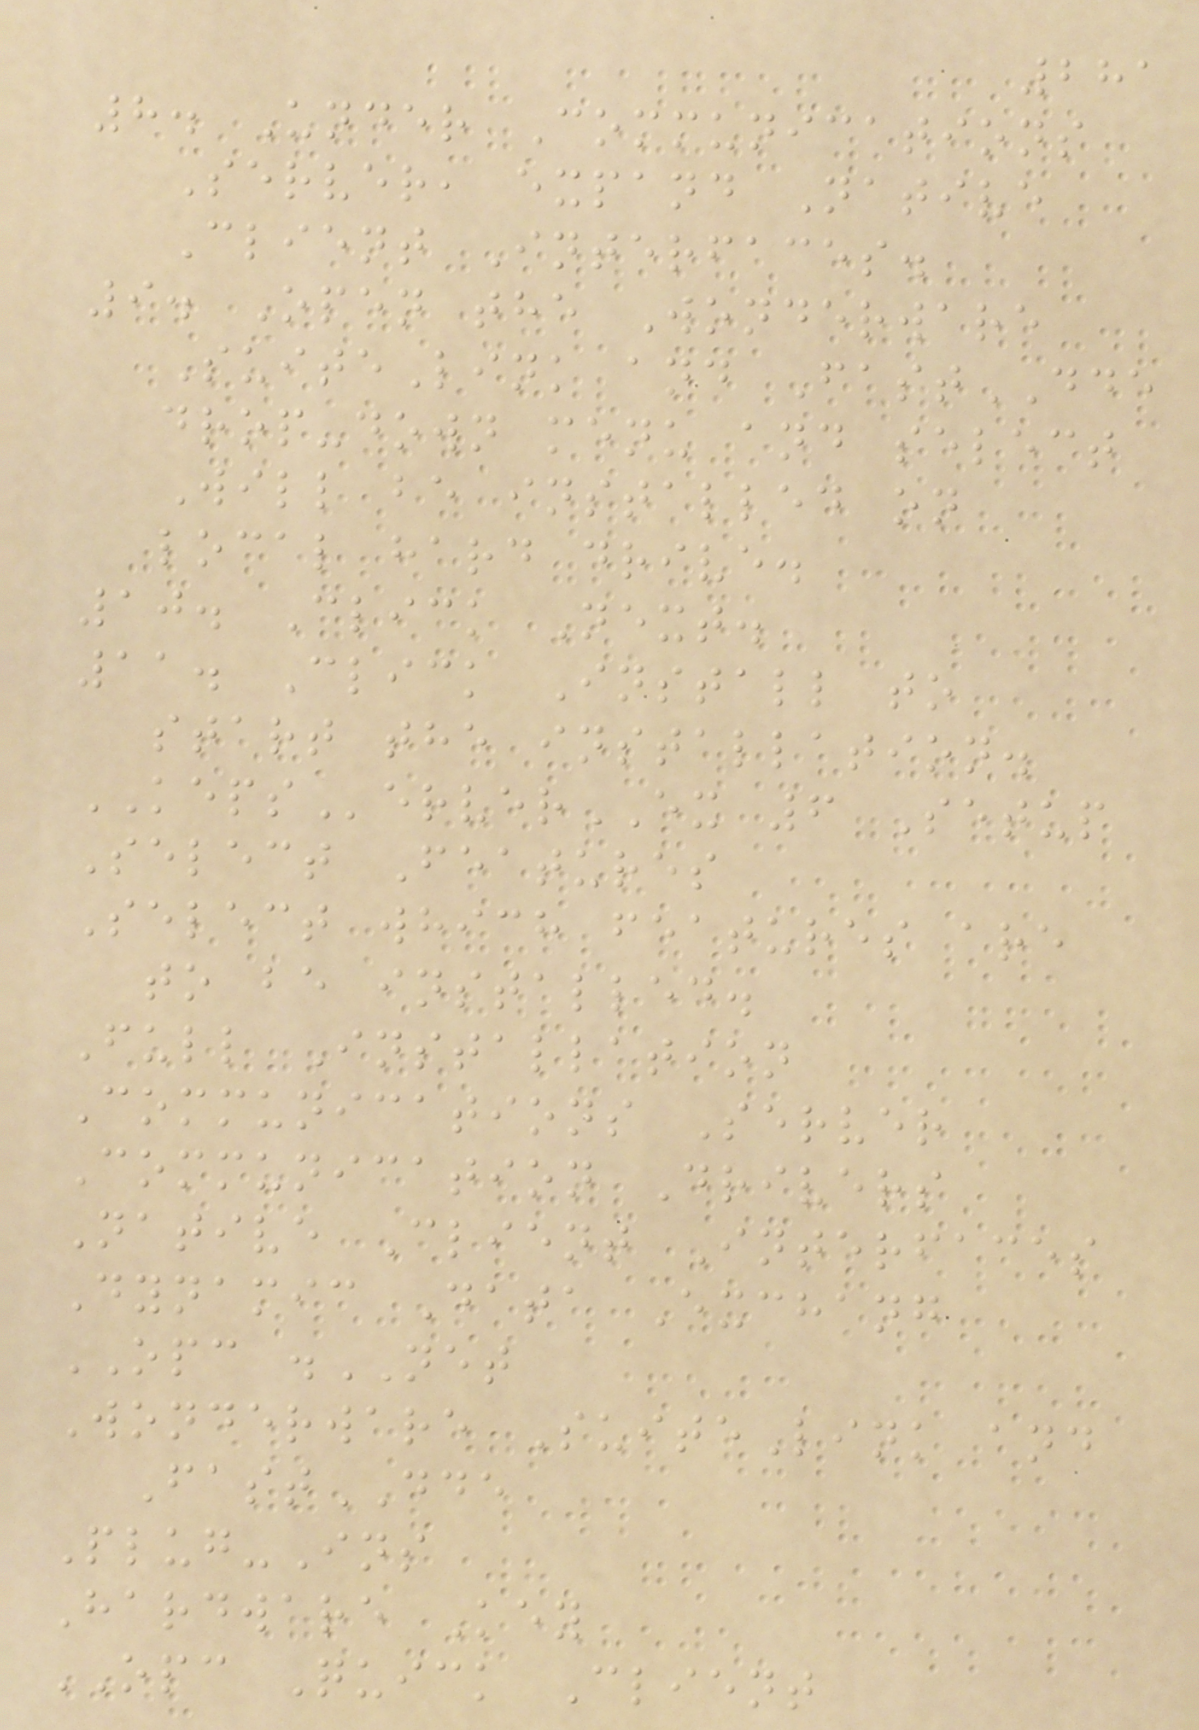281
8. Under Communications
Server, expand Native
Client Interfaces.
9. Open the Wonderware
SuiteLink and FastDDE
drop-down menu and select
Will be installed on
local hard drive.
10. Click Next.
11. Click Install to
start the installation.
KEPServerEX 6 Setup
Select Features
Select which features are
to be installed.
Full Installation
Communications Server
Communication Drivers
Native Client Interfaces
Dynamic Data Exchang
OPC .NET
Wonderware SuiteLink and
FastDDE
Plug-Ins
Hardware Key
OPC Quick Client
